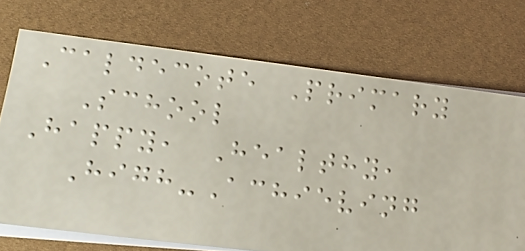Caldecote Primary
School
Happy, Healthy,
High-Achieving
